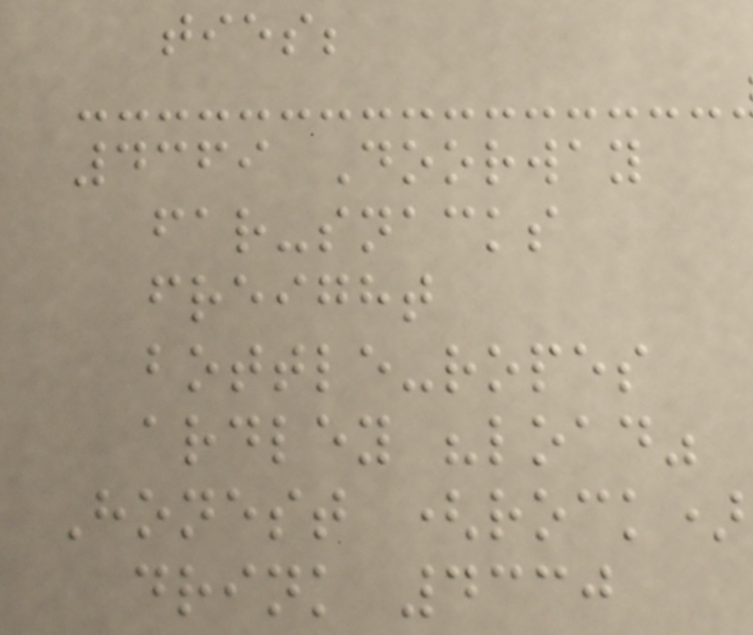ties;
4369 Doorway
far-snacks
freight
bottle-ropes
ardley "load"
Honest (rock)
drink 4330
